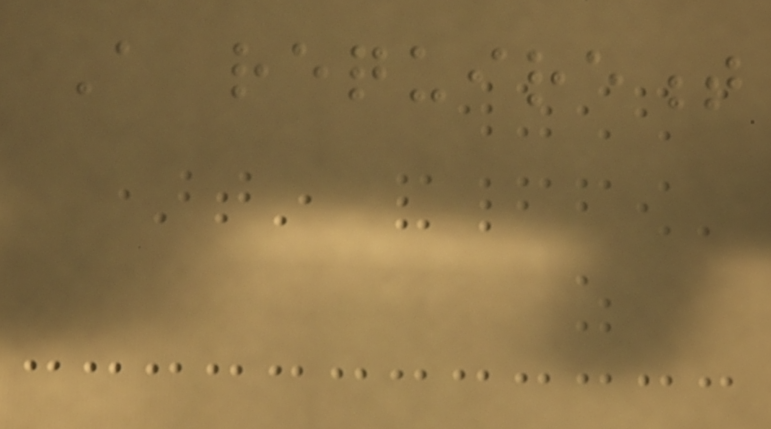A requirement
